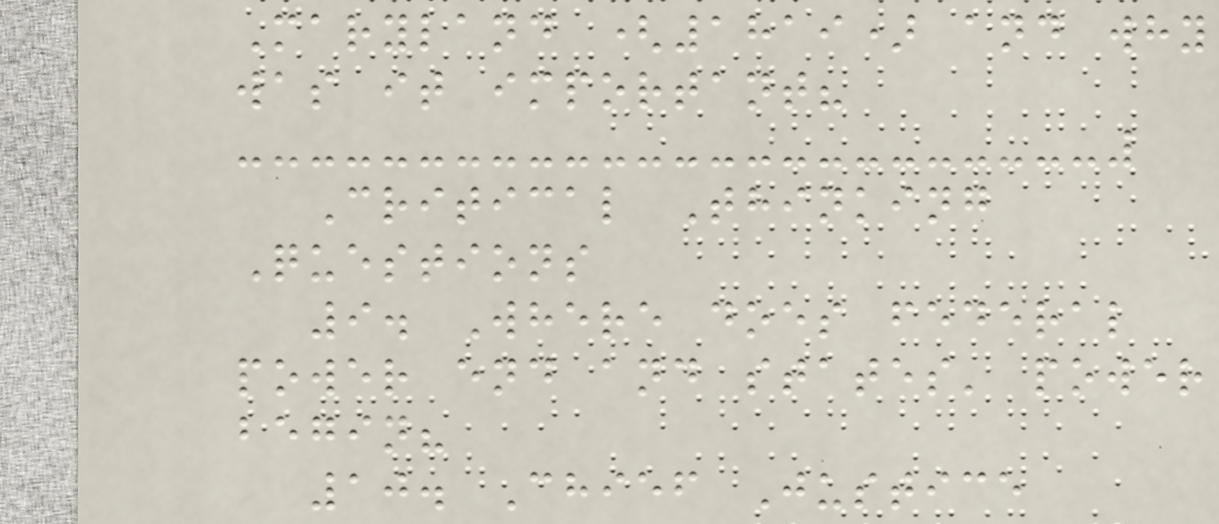Maryland (1819) and why
was it important?
Critical Thinking
Questions
9. Where does federal
power end and states' power
begin?
10. Chief Justice
